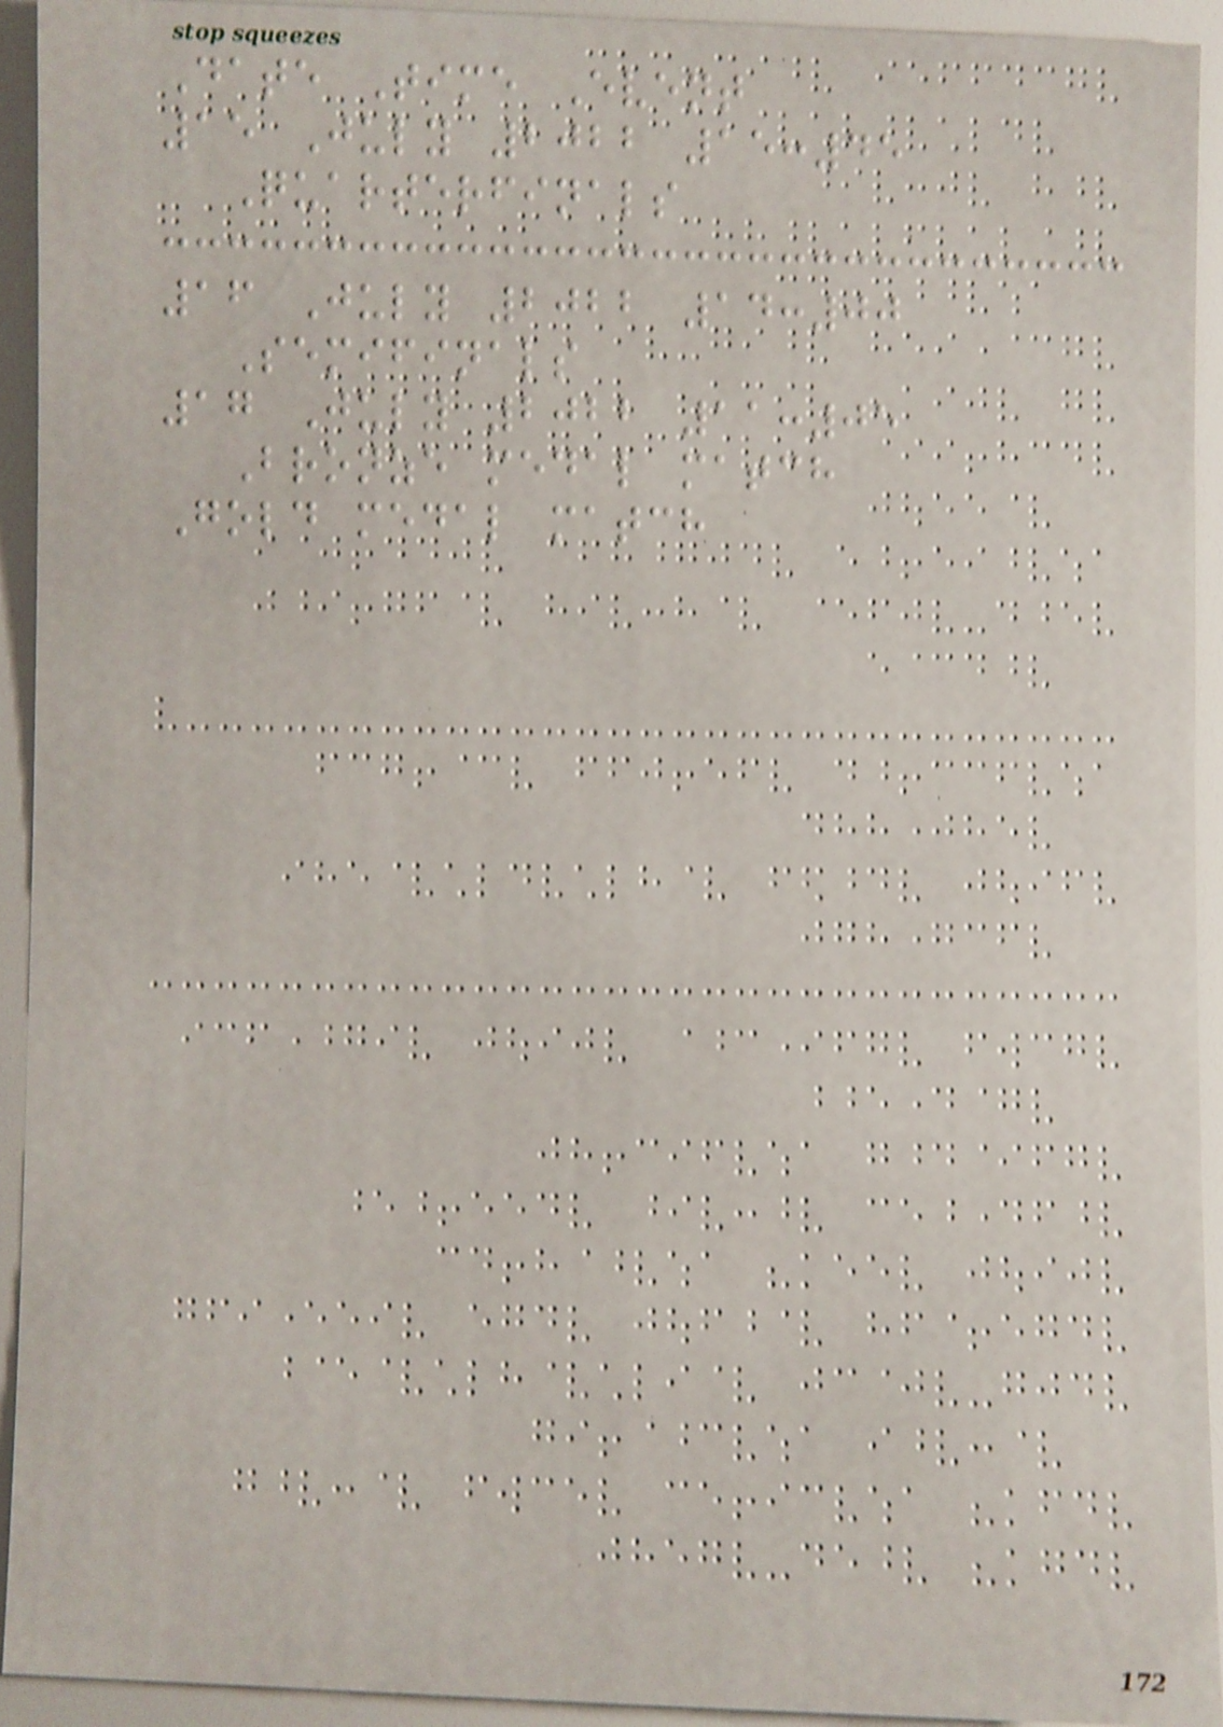Date Time Event
15 July 2022 15:45
Quarterfinals
16 July 2022 14:00
Semifinals
17 July 2022 11:05
Bronze medal match
Gold medal match
